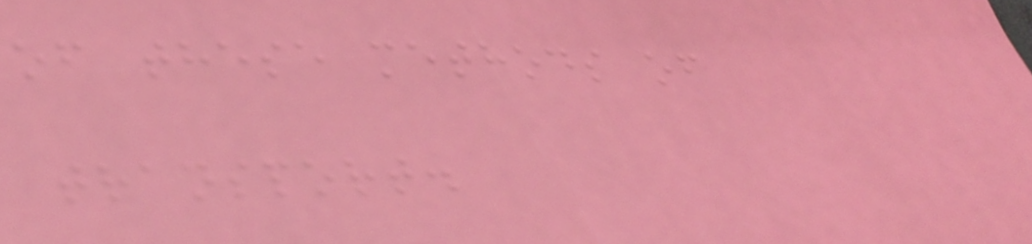of these methods of
transport.
